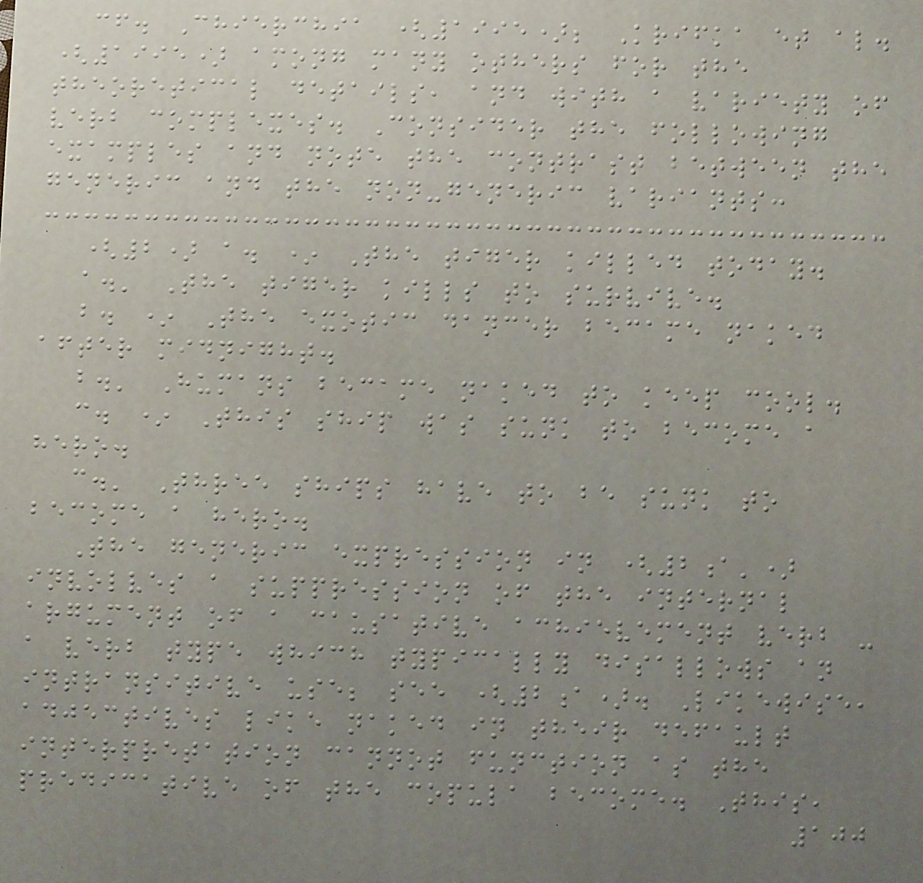cf. Chierchia (1995); Krifka et al.
(1995) among many others for the
theoretical details, and with a variety of
verb complexes. Consider the following
examples and note the contrast between the
generic and the non-generic variants:
(2) a. * The tiger killed today.
a.' The tiger kills to survive.
b. * The exotic dancer became naked
after midnight.
b.' Humans became naked to keep cool.
c. * This ship was sunk to become a
hero.
c.' Three ships have to be sunk to
become a hero.
The generic expression in (2a')
involves a suppression of the internal
argument of a causative achievement verb -
a verb type which typically disallows an
intransitive use; see (2a). Likewise,
adjectives like naked in their default
interpretation cannot function as the
predicative of the copula become. This,
100
